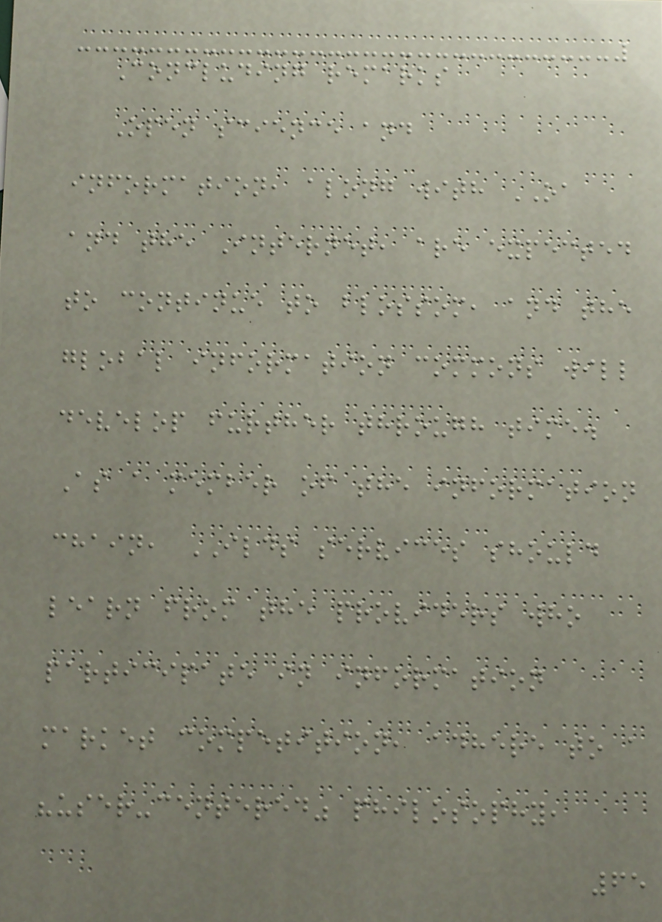Concluding remarks
Open science and
information, along with OA
and the Internet, are expected
to continue to blossom, and the
global information commons will
develop further through time.
As a member of the information
chain, ILDS services should
learn from the providers who
participate in information
market competition, adhere to a
"user-centered" philosophy,
65
